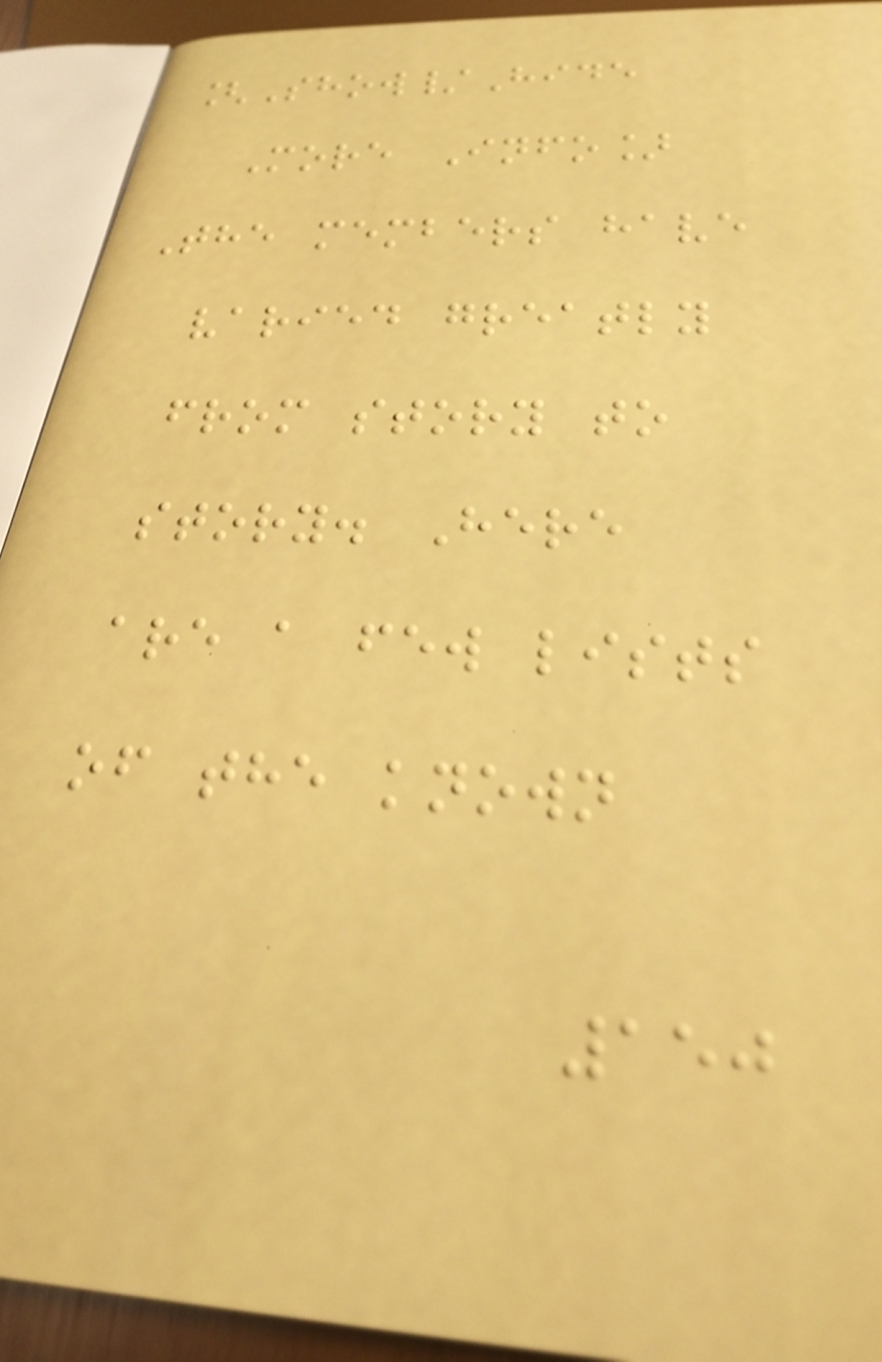[Show/Hide
More Info]
The members have
varied greatly
from story to
story. Here
are a few lists
of the known
150
